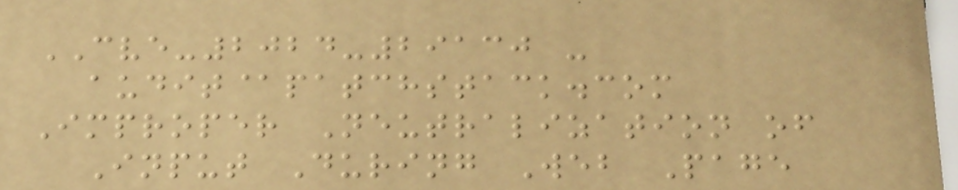CVE-2024-29130 -
audit@patchstack.com
Improper Neutralization of
Input During Web Page
